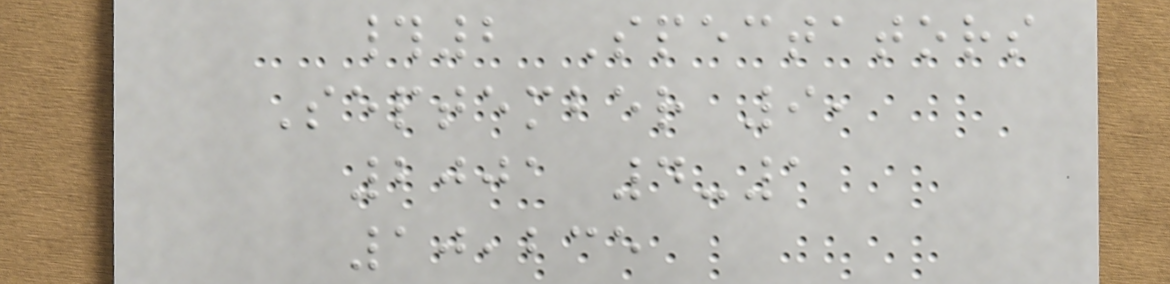#2 Spectators
September 9,
2001 4-1
10,235
